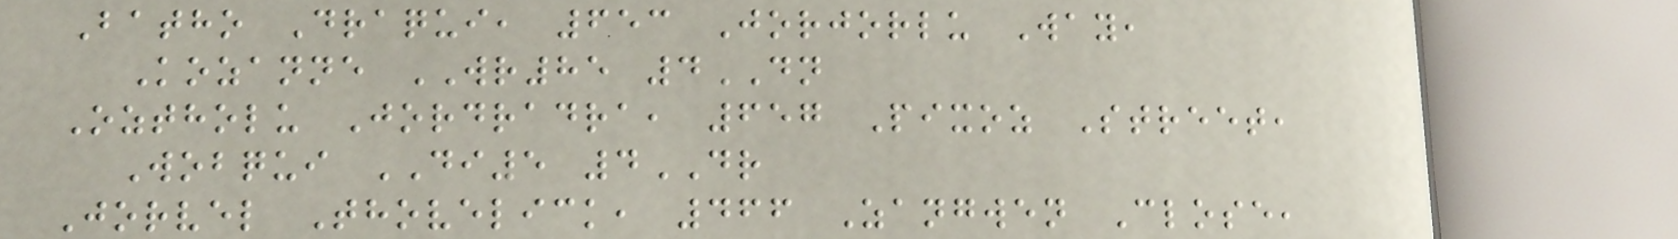Batho Draqui, 653 Jorjorlu Way,
Kozanne WR85 4DN
Oztholu Jordradra, 657 Pixoz Street,
Wobqui DI5 4DR
Jorvel Thovelick, 466 Zangwen Close,
